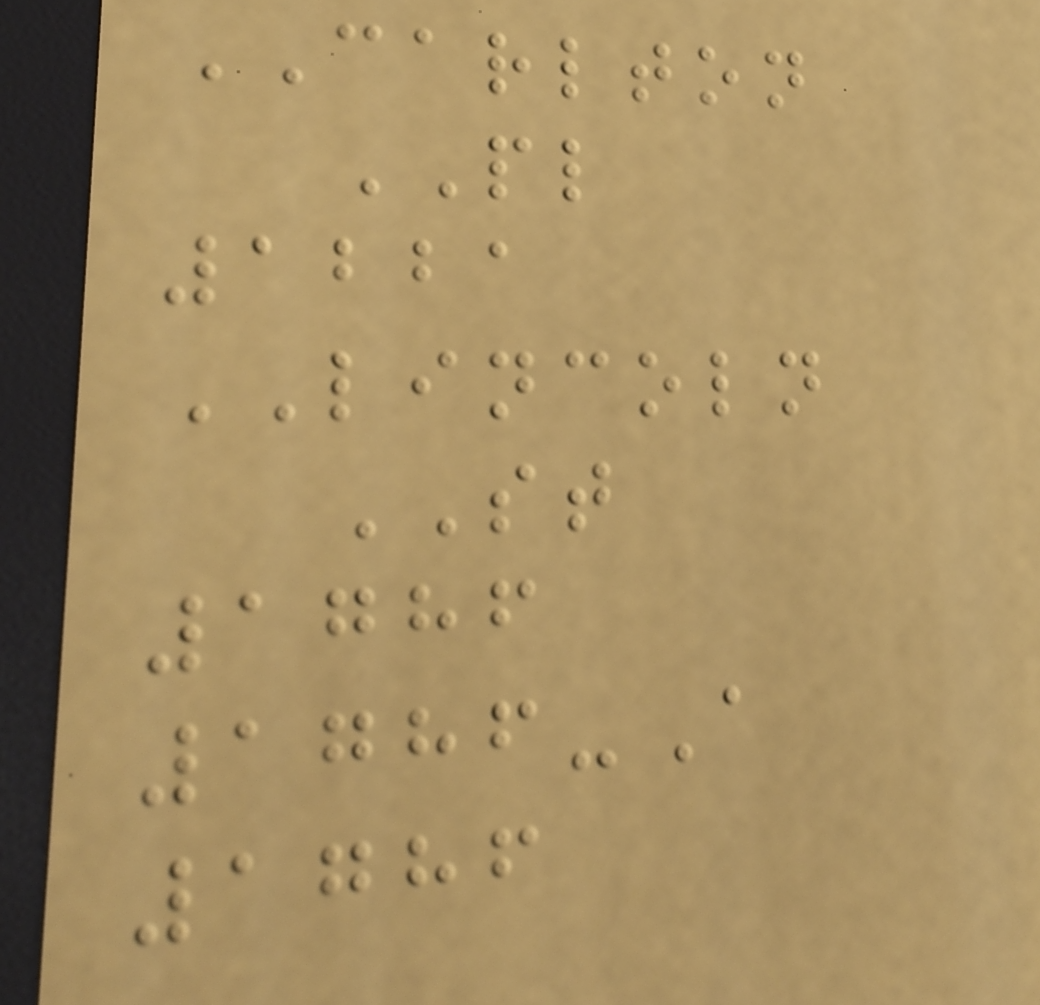CARLTON
PL
1221
LINCOLN
ST
1786
1786-A
1786
